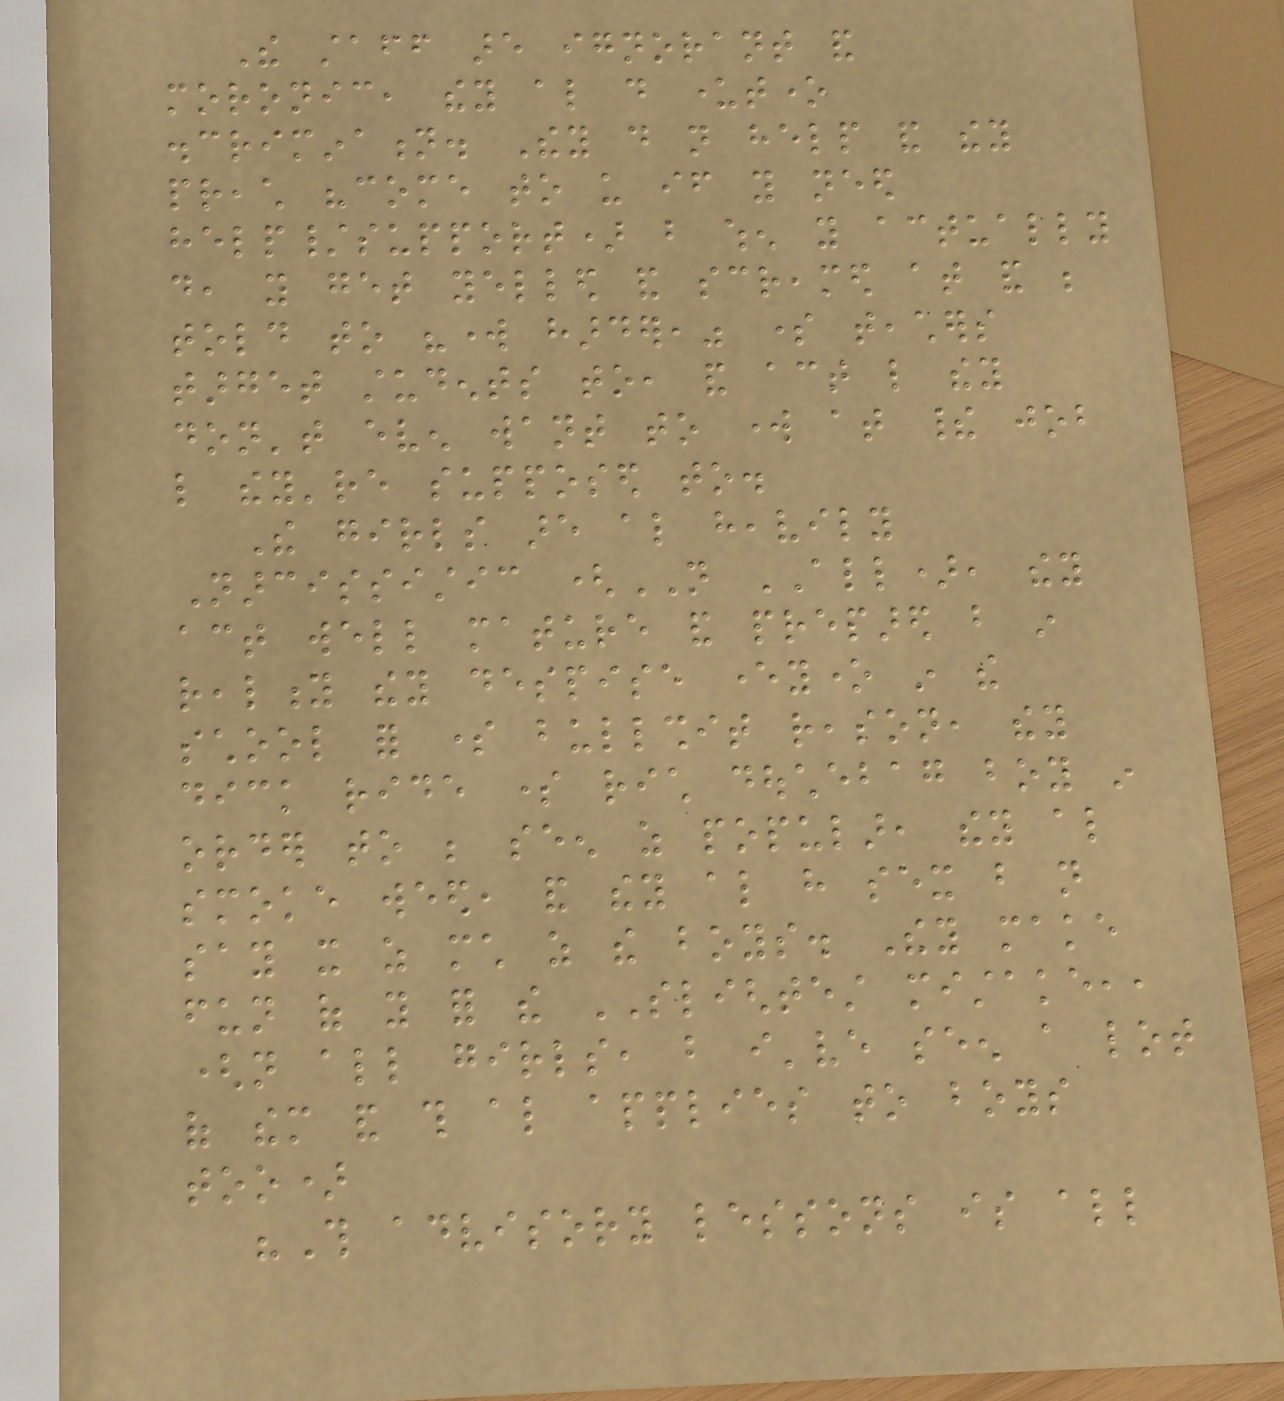The staff are ignorant and
moronic, they also do undertone
discrimination. They do not help and they
preach "come to us if you need
help/support) but when you actually
do, you get yelled and screamed at and be
told to "work harder," some teachers
target students to, and act like they
don't even want to work at their job
like they're supposed to.
The girls are also heavily
Narcissistic (NOT ALL), they
act well mature and prepared but in
reality they despise everyone in the
school for some bullshit reason, they
dick ride some rich douchebag boy in
order to be seen as popular, they also
smoke weed, and they also have sex but not
say it as much as the boys. They make
fun of you for the SLIGHTEST mistake,,
(not all girls, but i've seen a lot
of them and this also applies to boys
too)
"This advisory lessons is all
